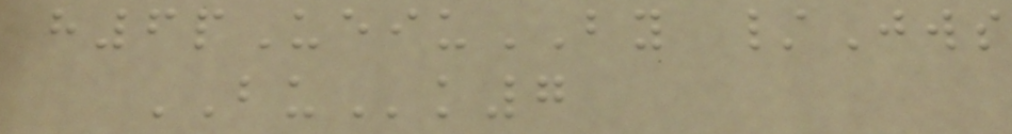h6pUeiuBY /Jws
BUk7
